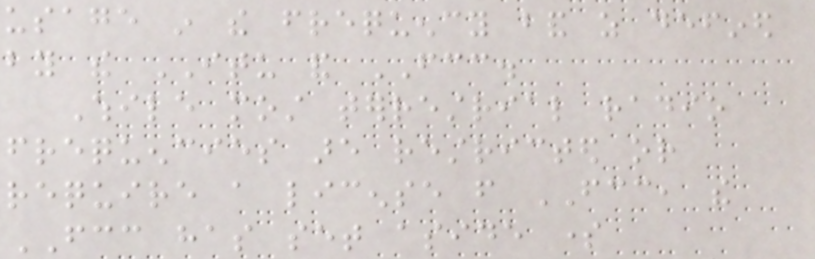usage in the frequency band as defined
by the ITU and FCC.
While most terrestrial radio
frequencies are restricted or
require a license from FCC, the
FCC has set aside some
